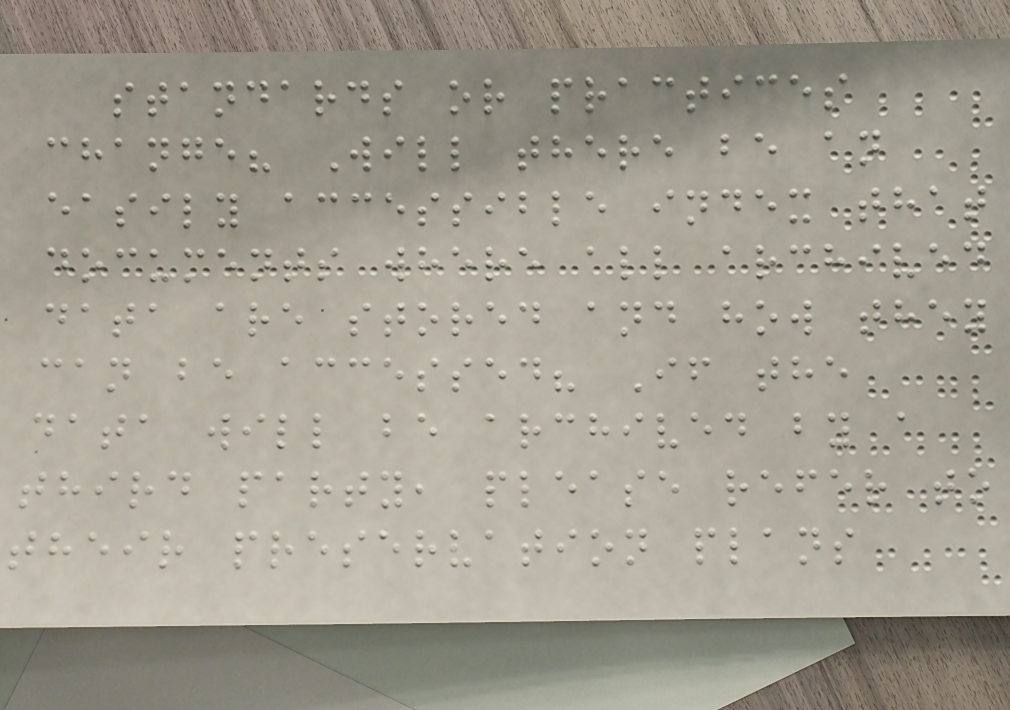standards or practices
change? Will there be an
easily accessible index that
documents where all archived
data are stored and how they
can be accessed? If the
data will be archived by a
third party, please refer to
their preservation plans
